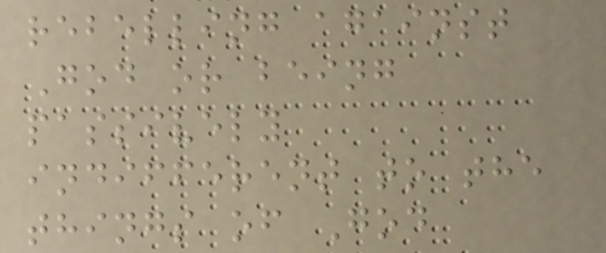rebelling against
God or being
passively
indifferent to the
things of God
